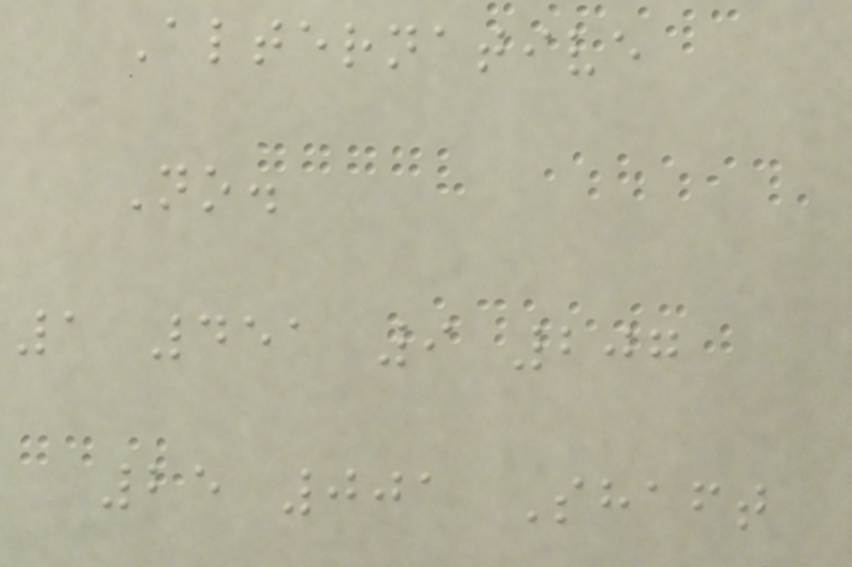Alternative
No.
1 451 9 207
25 001 Shaft
